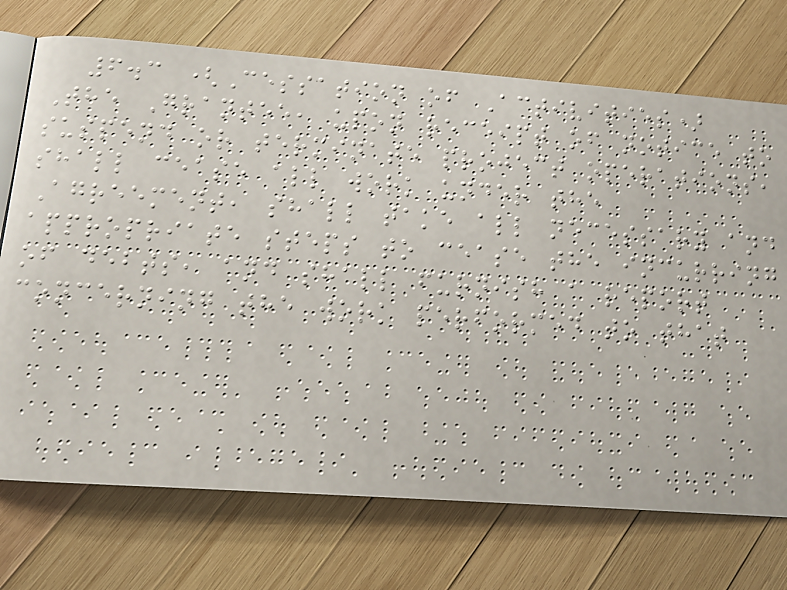6.3 (Cessation of Activities)
The Grantee, upon receipt of notice to
suspend or terminate project operations,
shall cease all work under the
Agreement, shall take all necessary and
appropriate steps to cease the incurring
of debts, and shall furnish a report
concerning the work performed to that
